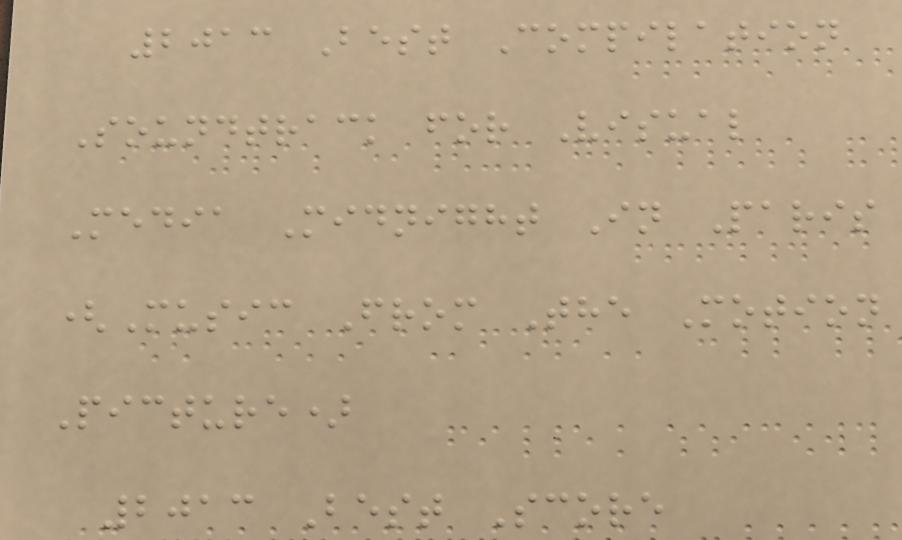2013 Best Compilation
Soundtrack for Visual
Media Midnight In Paris
(Music From The Motion
Picture)
2013 Best Score
